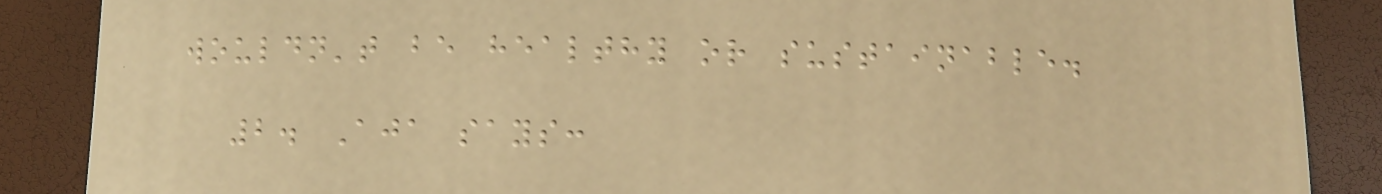wouldn't be healthy or sustainable.
2. Aja says:
